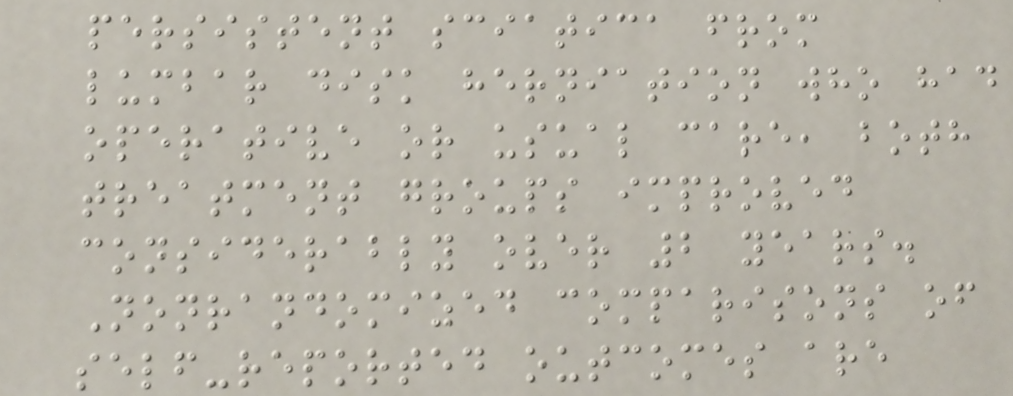persistent sciatica from
lumbar disk herniation who had
operative or usual care, both
treatment groups improved
considerably over 2 years.
Nonrandomized comparisons of
self-reported outcomes are
